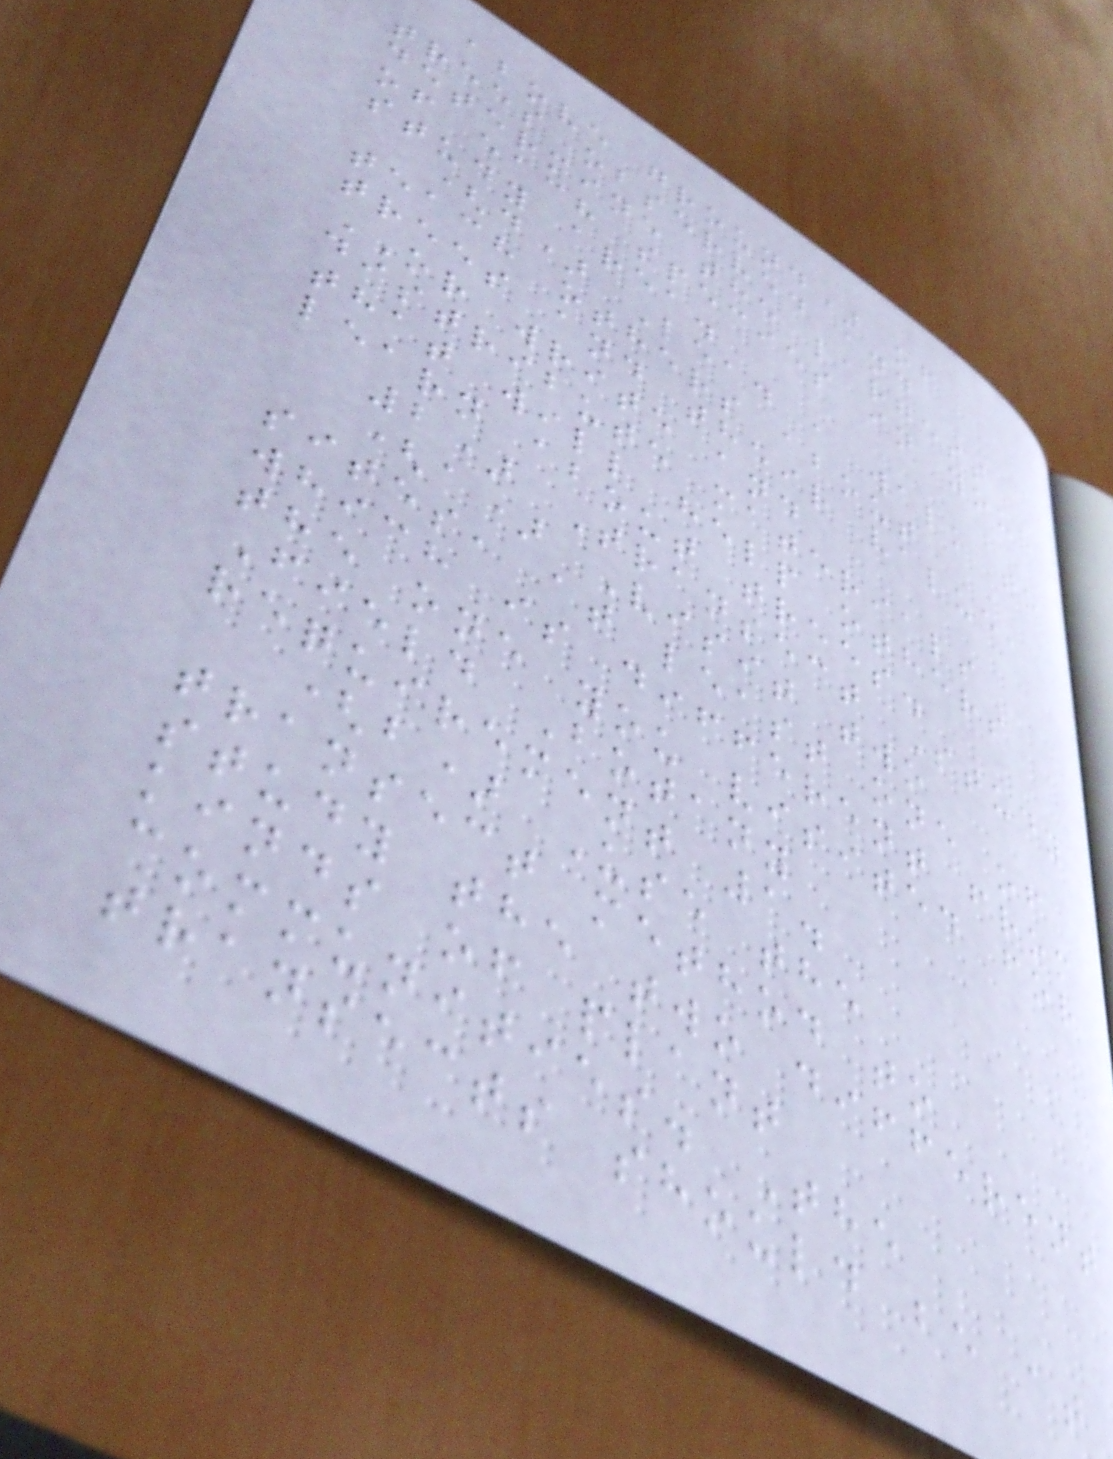above ground) of
trees observed and
determine the largest
of each species in your
study area.
(d) Lead a walk to
teach others about
trees and their value,
OR write and
distribute materials
that will help others
learn about trees.
2) Transect Study
(a) Visit two
sites, at least one of
which is different from
the one you visited for
Field Botany
requirement 1.
(b) Use the
transect method to
study the two different
kinds of plant
communities. The
transects should be at
